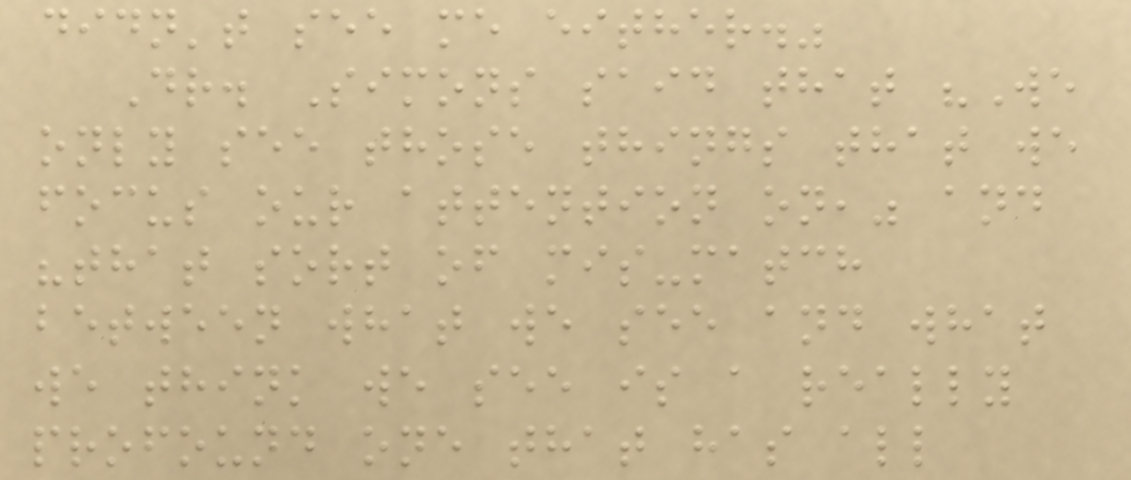didn't see me either."
Dr. Simons said that "We
only see those things that we
focus our attention on," and
"that sort of mis-match
between what we see and what
we think we see is a really
profound one that has all
